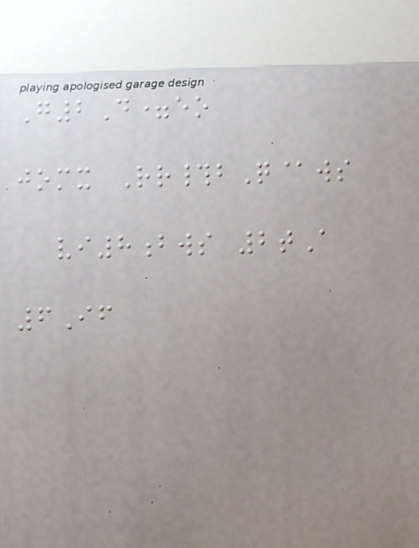G2D=eo
jomx Rr#bQ@ws
vi8bws 2tA
6If
